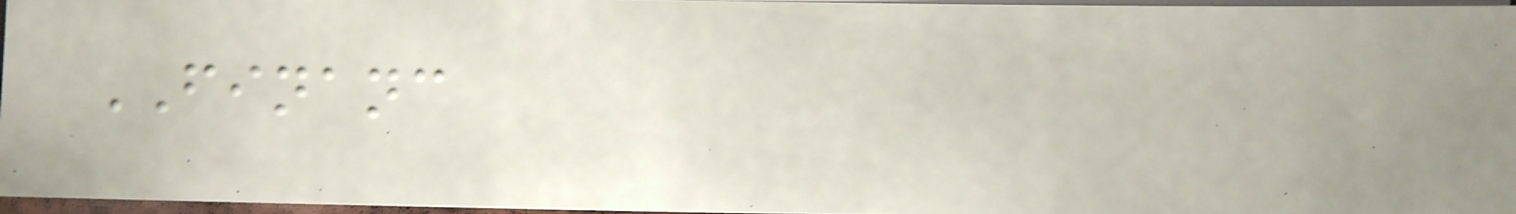FINANC
